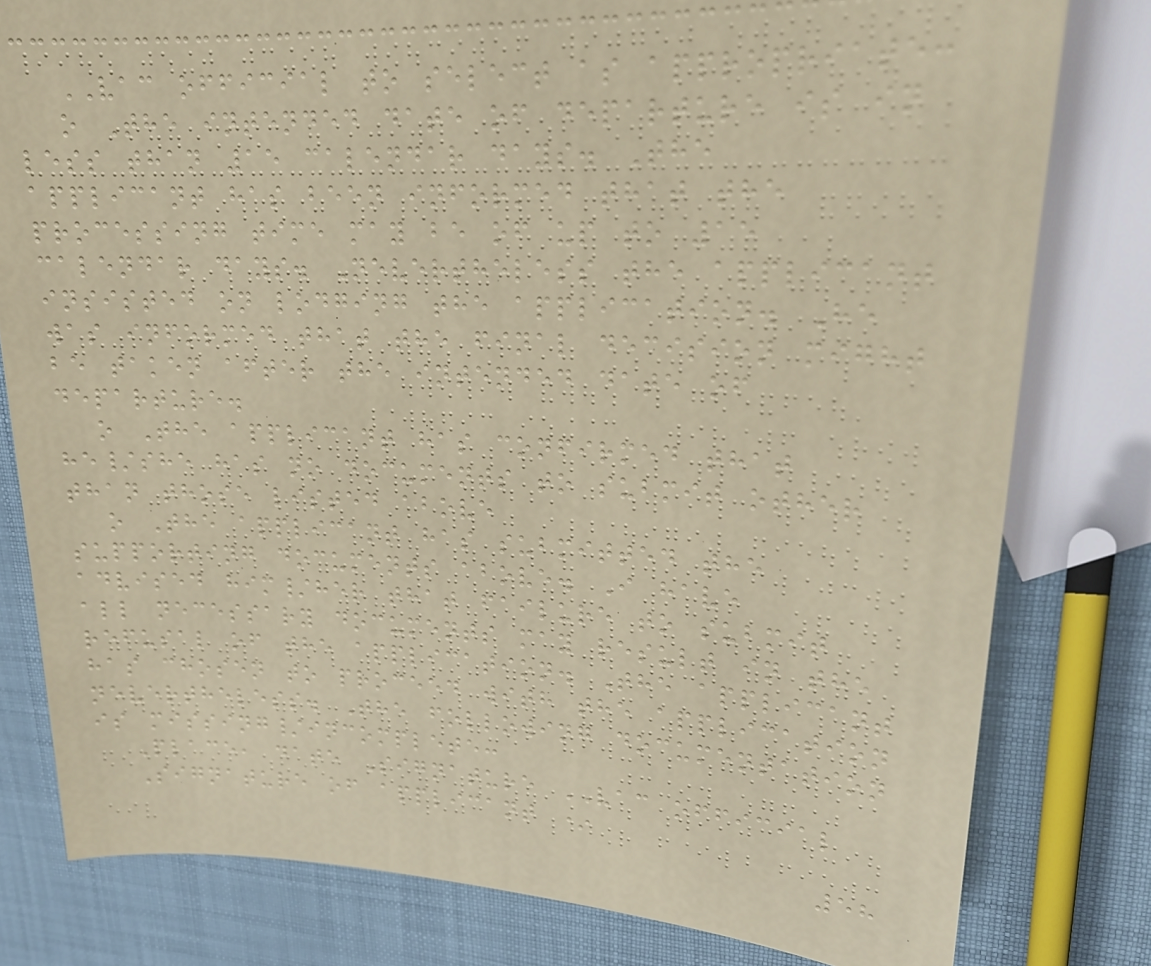VAC official to select as appropriate:
o The intended date of departure is in
less than 15 calendar days. The
applicant has been informed that the
processing time may be of up to 15
calendar days. Nevertheless the applicant
insisted on lodging the application. He
was informed that the final decision might
be taken after the intended date of
departure.
o The applicant has confirmed that
he/she has no documents to submit other
than those listed above
o The applicant has submitted the
supporting documents above. I have
advised him/her that failure to submit
all necessary documents may result in the
refusal of the application. The applicant
has chosen to proceed with the application
nevertheless. The following documentation
is missing/incomplete:
Place, date Signature VAC official
Signature of applicant *
58
